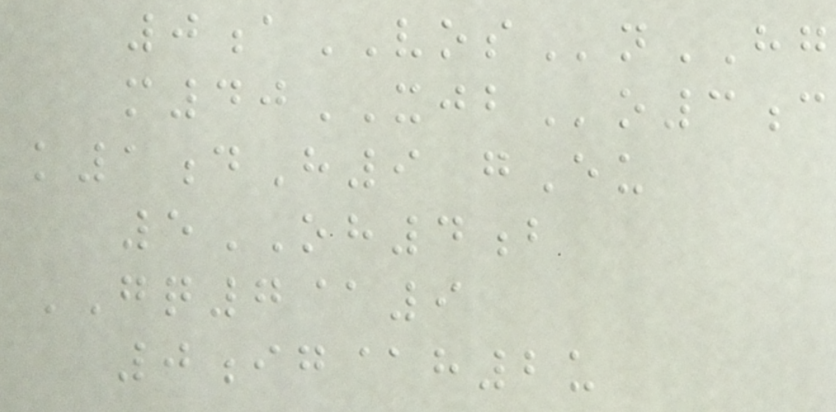0aVOSnHG
m40XJBo3c
k1dH9 gEu
5OH4b
GQ7@9
0ig@h2u
